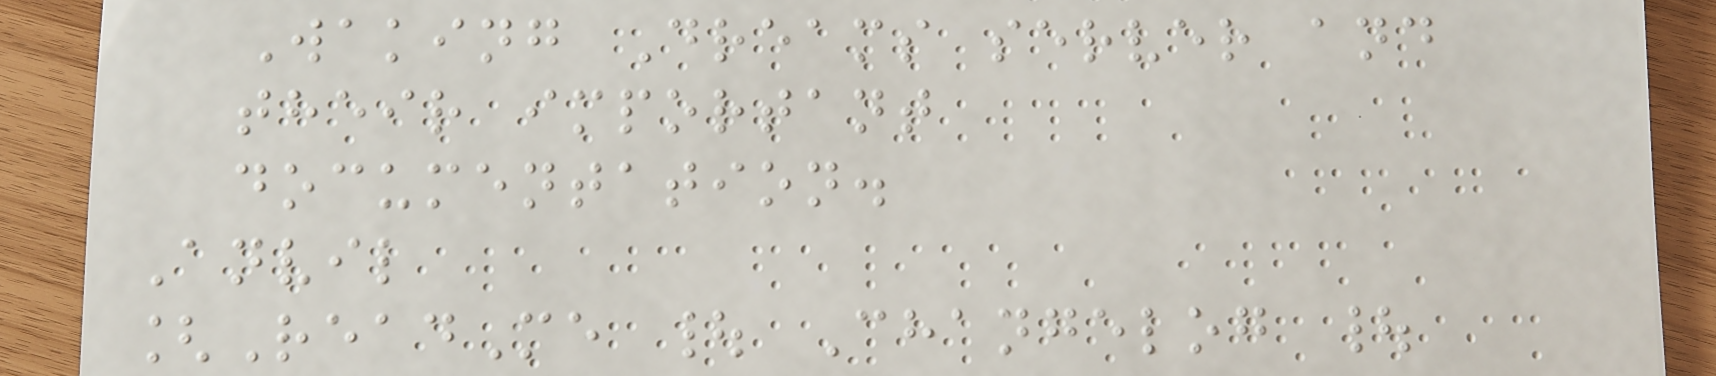Waking Dreams server and
their important
documentation.
Anvil
[ReadMe | Changelog |
